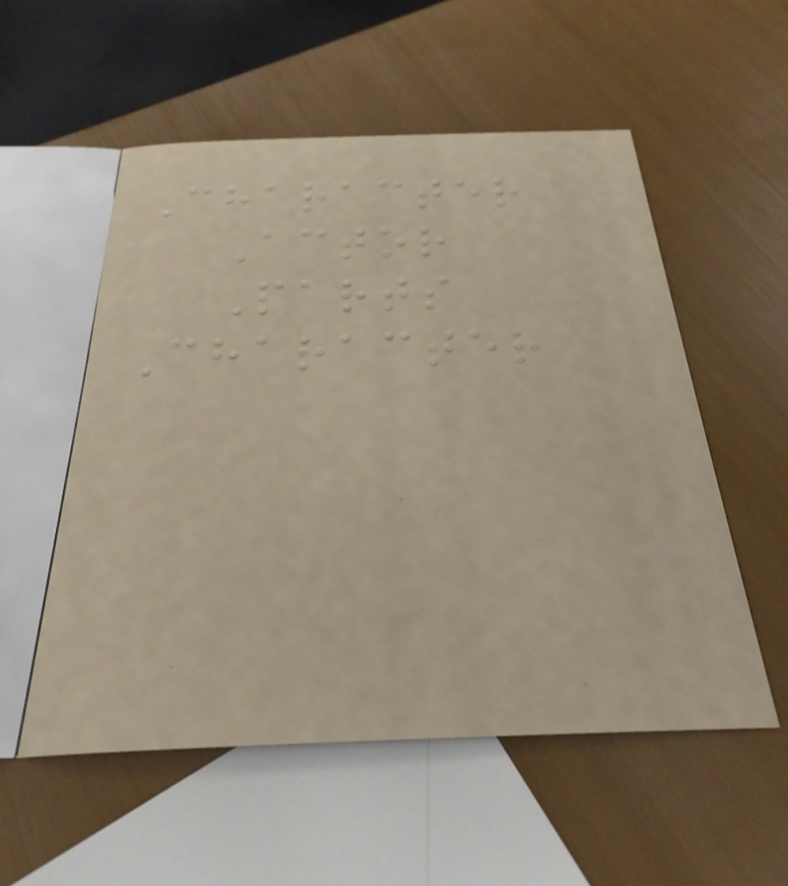Character
Actor
Parts
Character
